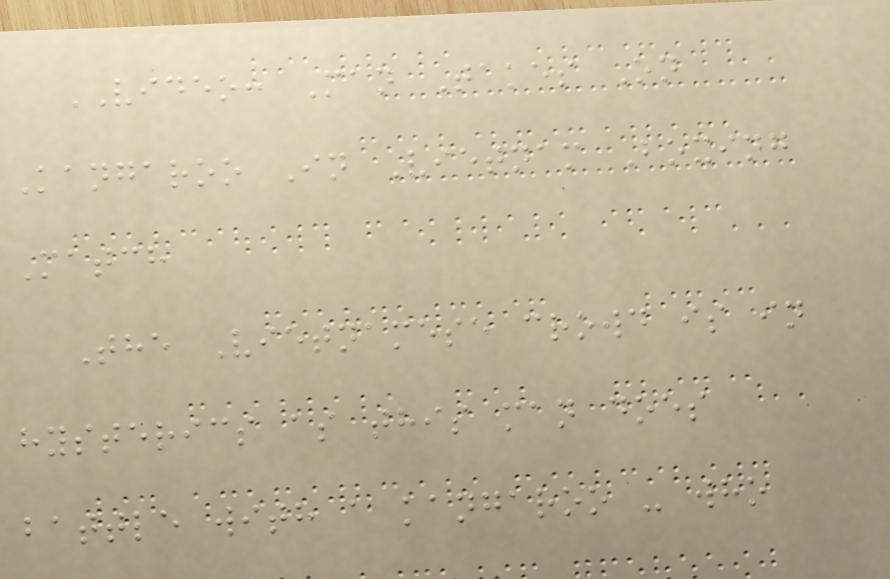VIDEO: Man Takes On
Kangaroo In Vietnam Boxing
Match
The Vietnamese crowd is in
hysterics as this man does
battle with a kangaroo - who
